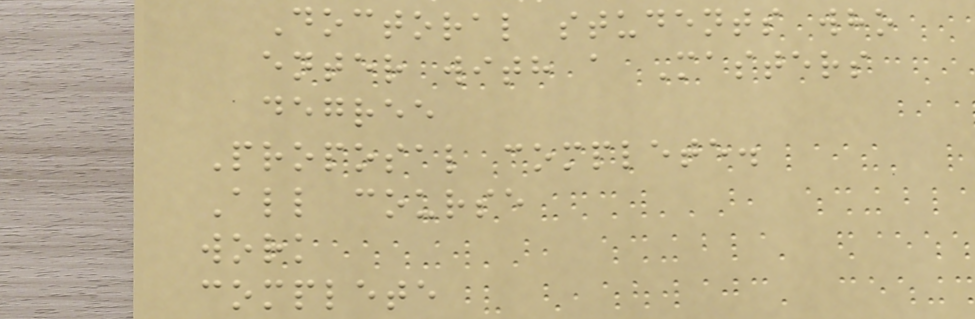Doctoral students who
enter with a Masters
degree
Proposal complete.
All course
work
complete
